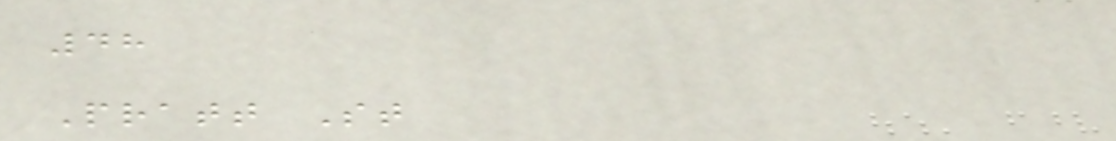48
Pratt St
